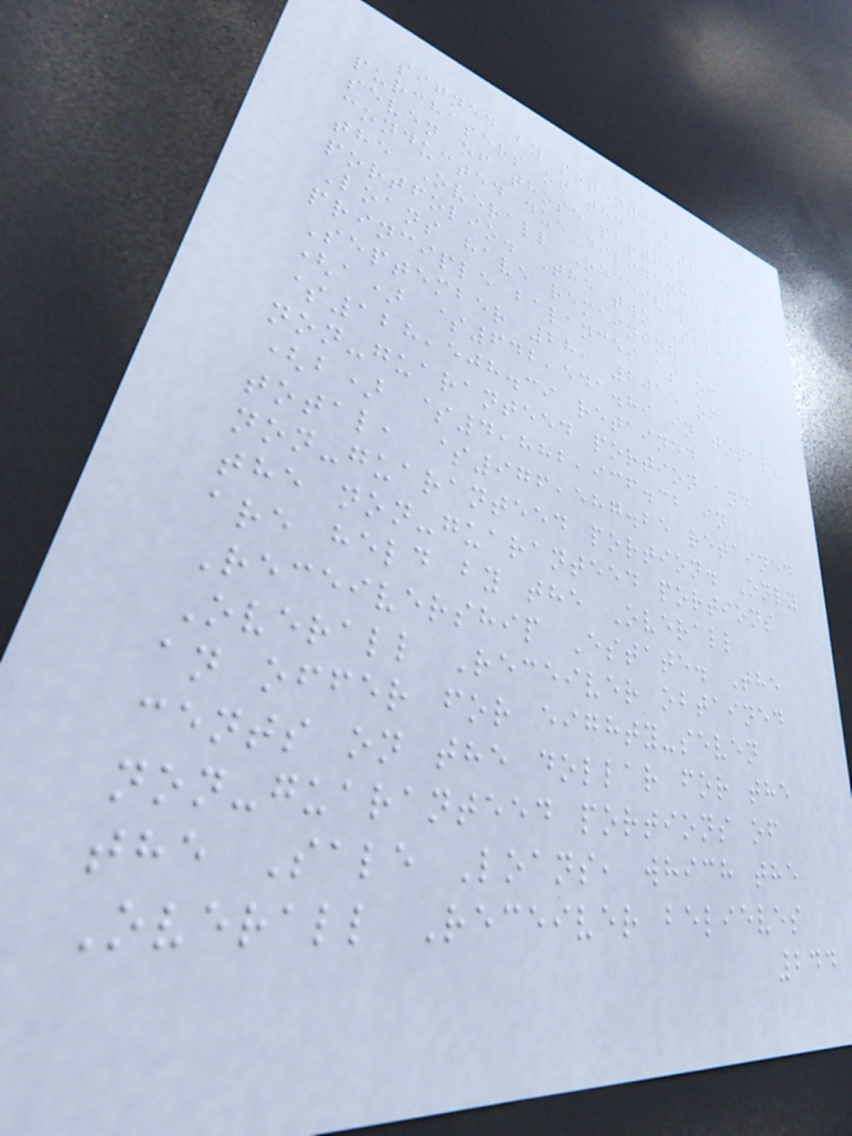signed by potential
purchasers of the loans and
seven of those parties
conducted due diligence on
the Overall Receiver's loan
portfolio. The two Sale
Loans have remaining
principle balances as of
September 28, 2015 of
(a) $642,541.89 in total;
$128,508.39 retained
non-guaranteed portion and
(b) $4,882,936.32 in
total, $976,587.25 retained
non-guaranteed portion. Only
the non-guaranteed portions
are held by the Overall
Receivership Estate. The
Overall Receiver obtained
an offer for eighty-seven
cents on the dollar for the
non-guaranteed portions of
the Sale Loans, which the
Overall Receiver believes
244
